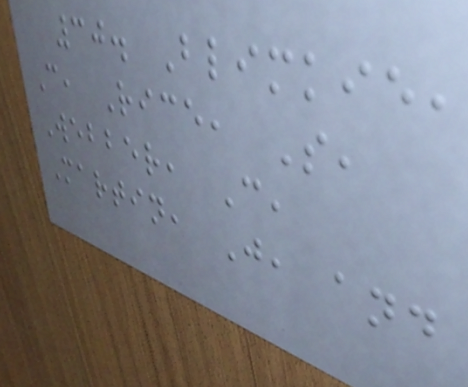30. Blimkie,
C, Rice, S,
Webber, C,
Martin, J, and
